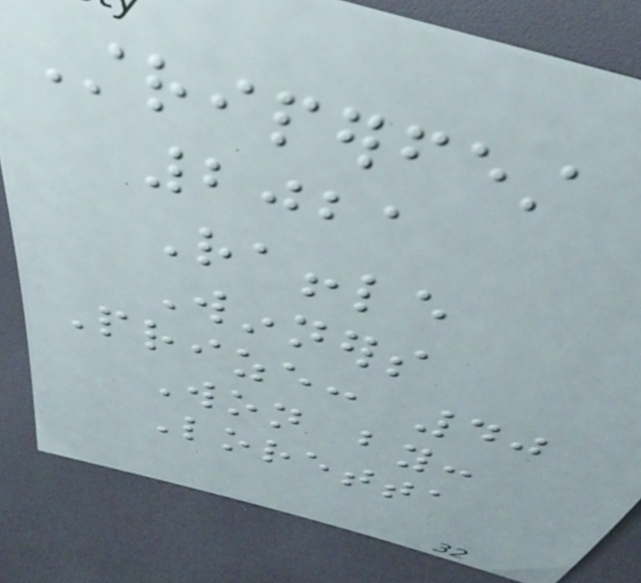Striperfest
2021
Raffle
Winners
Prize: 40
Won by:
Loretta
